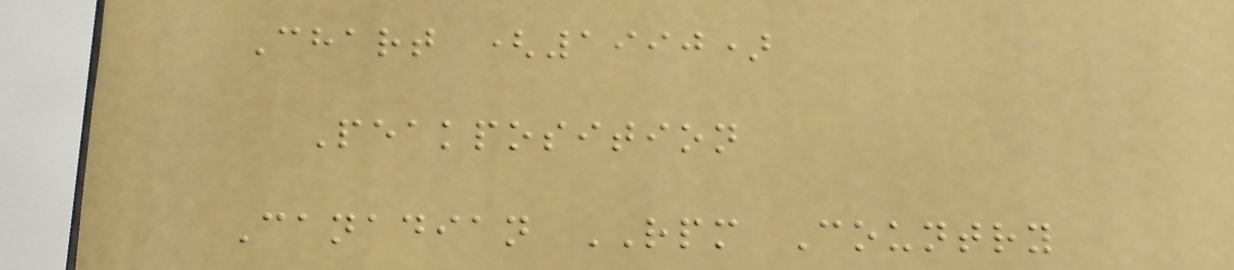Chart (1990)
Peakposition
Canadian RPM Country
